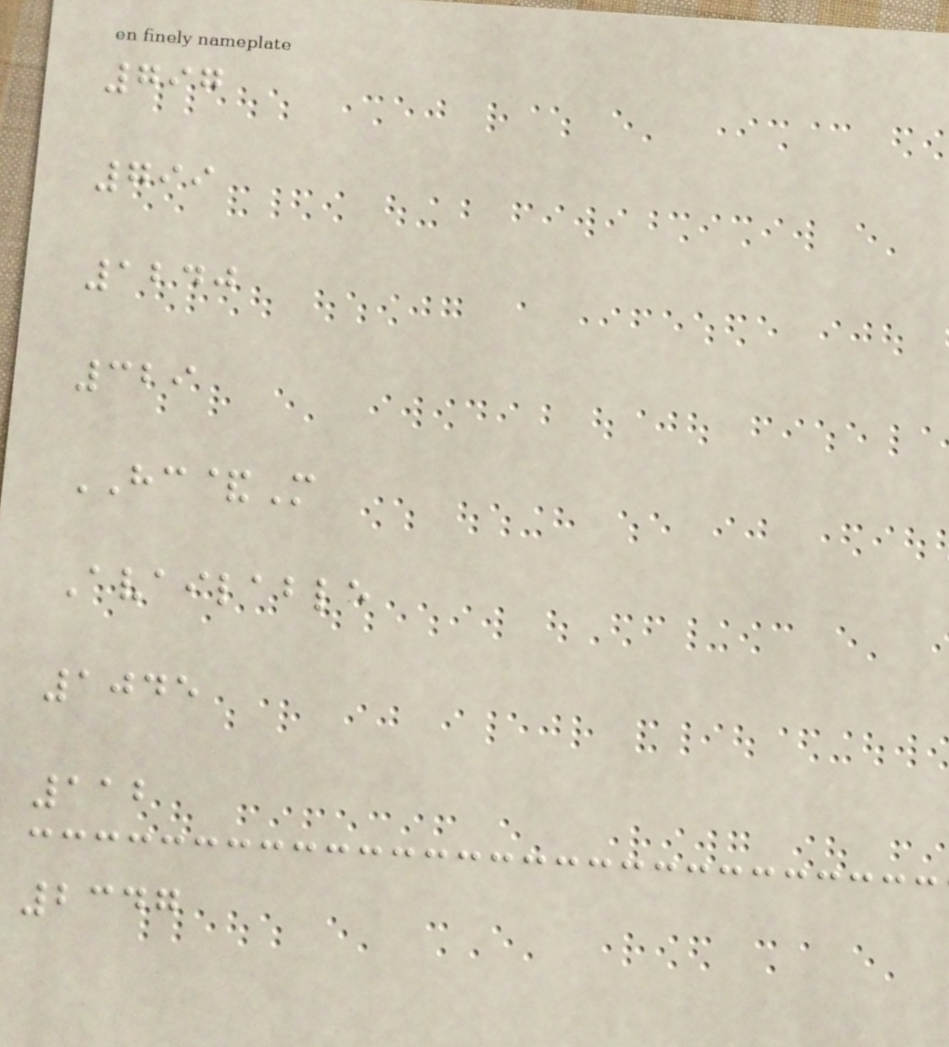797
799
1240
329
HC&M
Available
1045
112
2347
